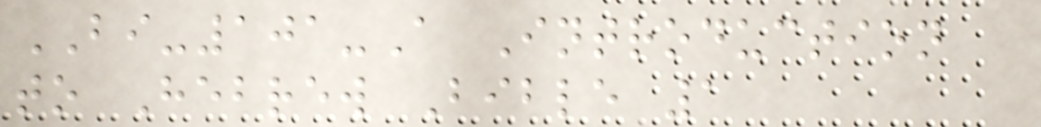BI-101-A Introduction
to Hebrew Bible 1
